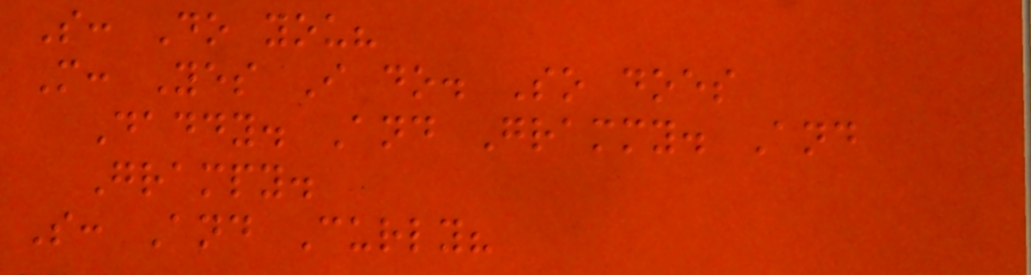S: Do you?
M: Yes I do. So does
Daddy. And Grammy. And
Grampy.
S: And Curly?
